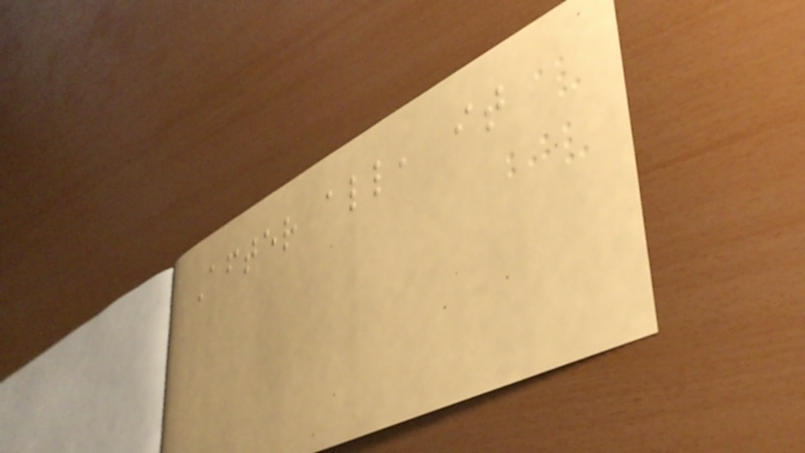After all, it
